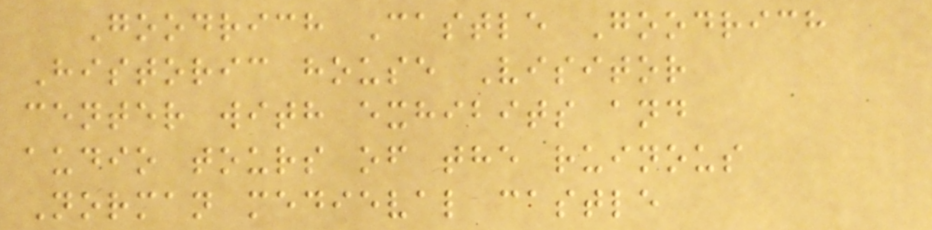Goodrich Castle Goodrich
Historic house Visitor
center with exhibits and
audio tours of the ruinous
Norman medieval castle
